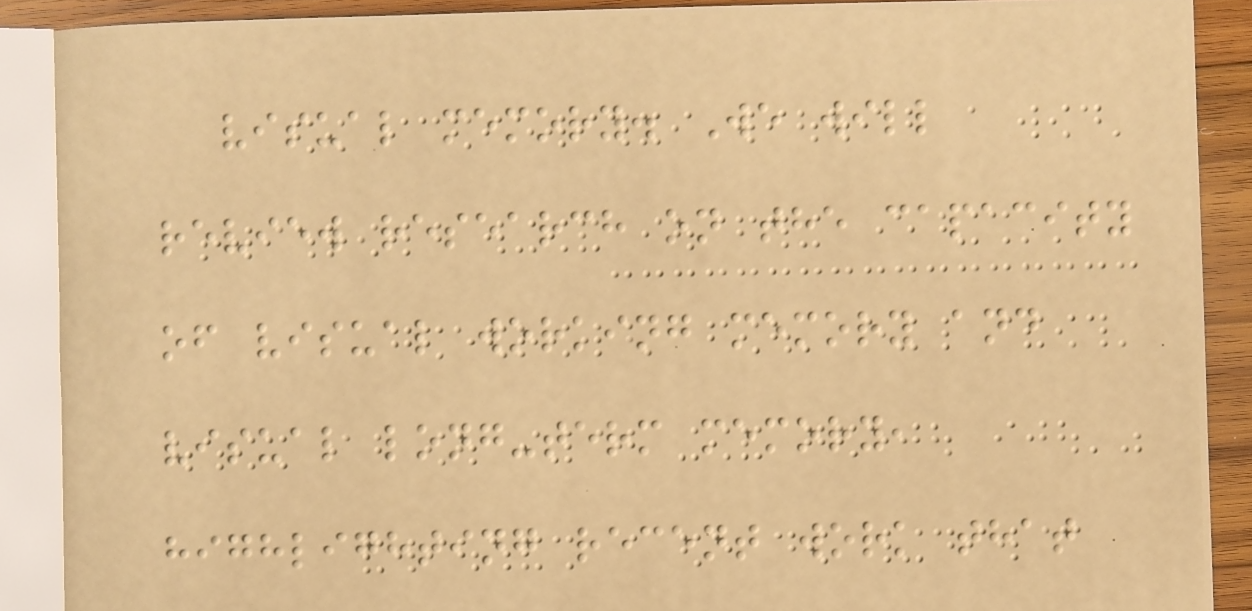visual memory. We will
review research on the capacity
of visual working memory and
visual long-term memory,
highlighting recent work that
